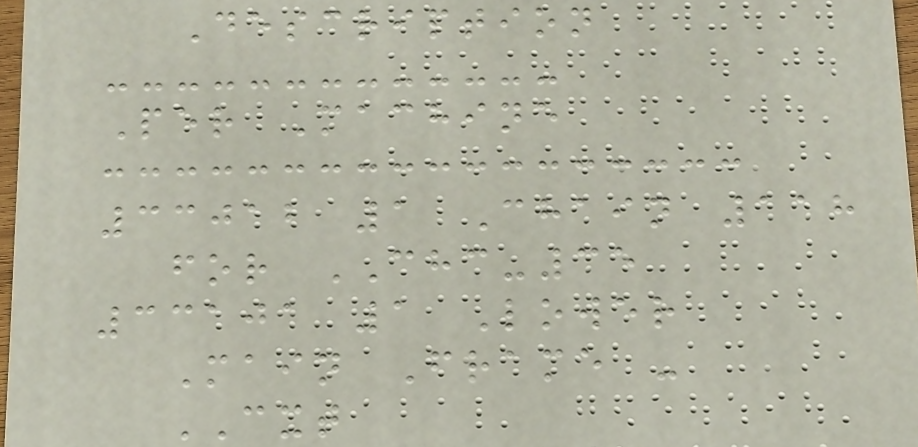Description
Per Machine
33012 1 Chain 118
for CHC-35
33101 1 Lower
Main Frame -
CXT
